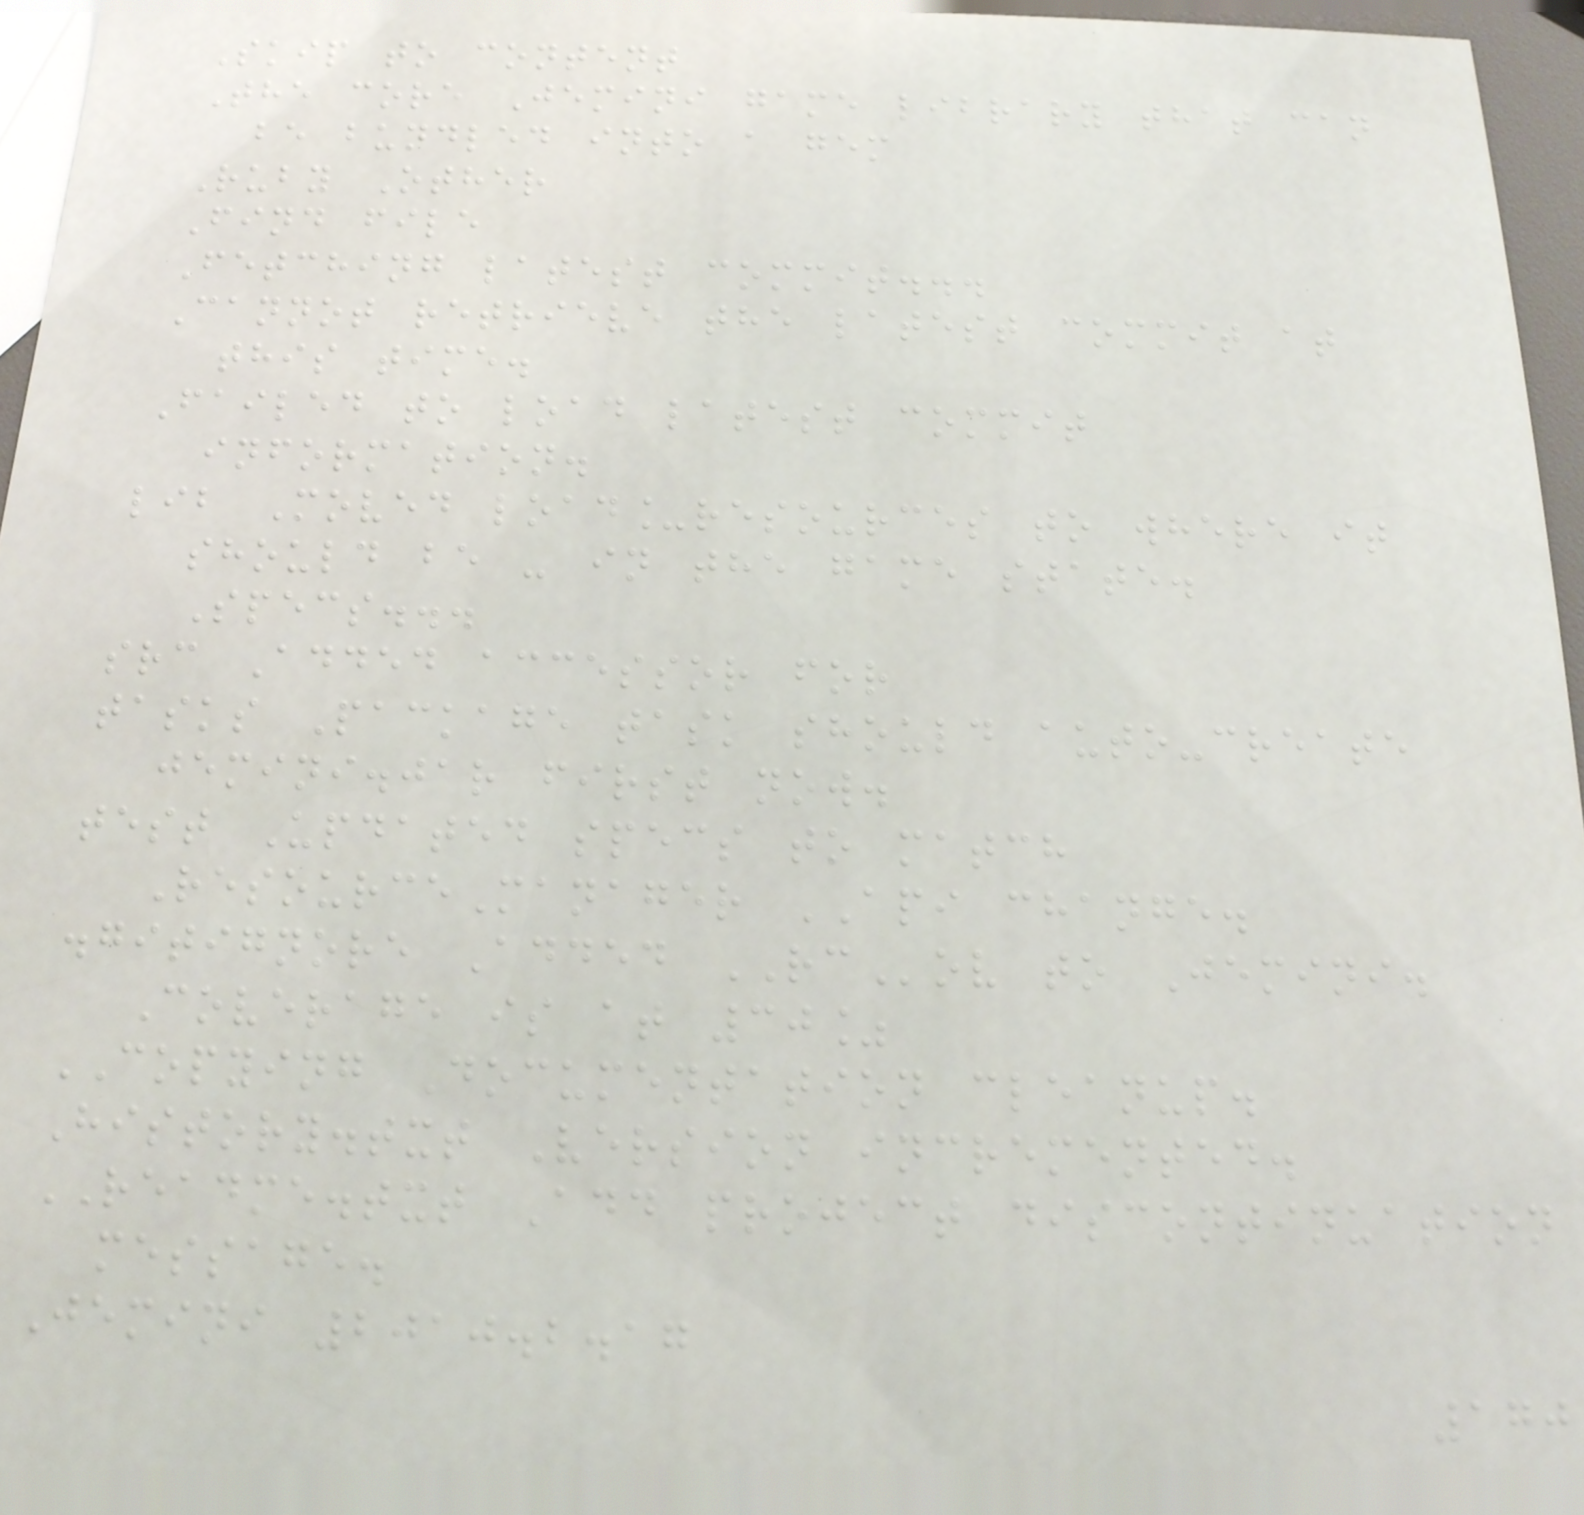Skip to content
The core Jemini game library that can
be bundled into a gem
Ruby Other
Find file
Fetching latest commit...
Cannot retrieve the latest commit at
this time.
Failed to load latest commit
information.
lib Moved load_resources to where it
should be - in the game state.
Specs...
src Added accessor for
tasks Package task should auto-create
jemini.jar first now.
test Updated specs to match
ResourceManager API change.
.gitignore Added RCov to Jemini.
Coverage is at 30%
COPYING Documentation cleanup.
History.txt Version incremented.
README.txt Add project discontinuation
message.
Jemini 2010.2.17
170
